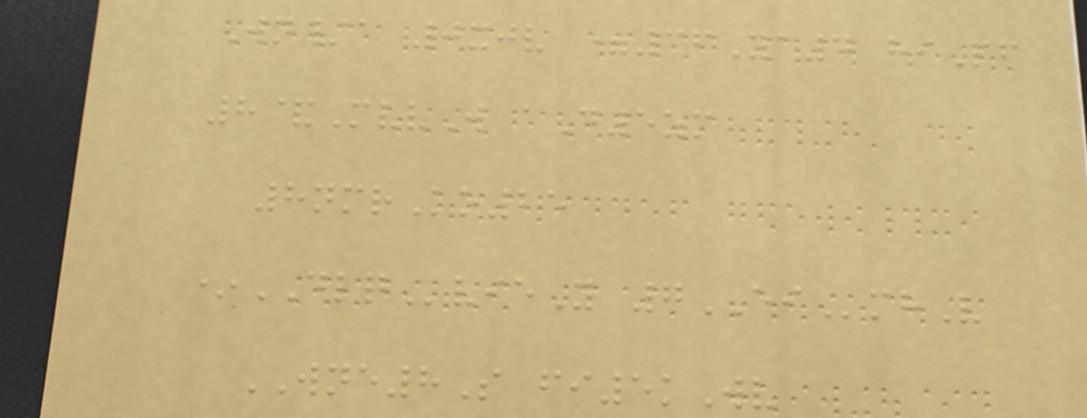Wn/a 0xjv =36Ya4 hiPf
8&MvvW aD5zm
8nmrKo25
*DLQvieY 7EImhV
WNE8S fi5kWv
